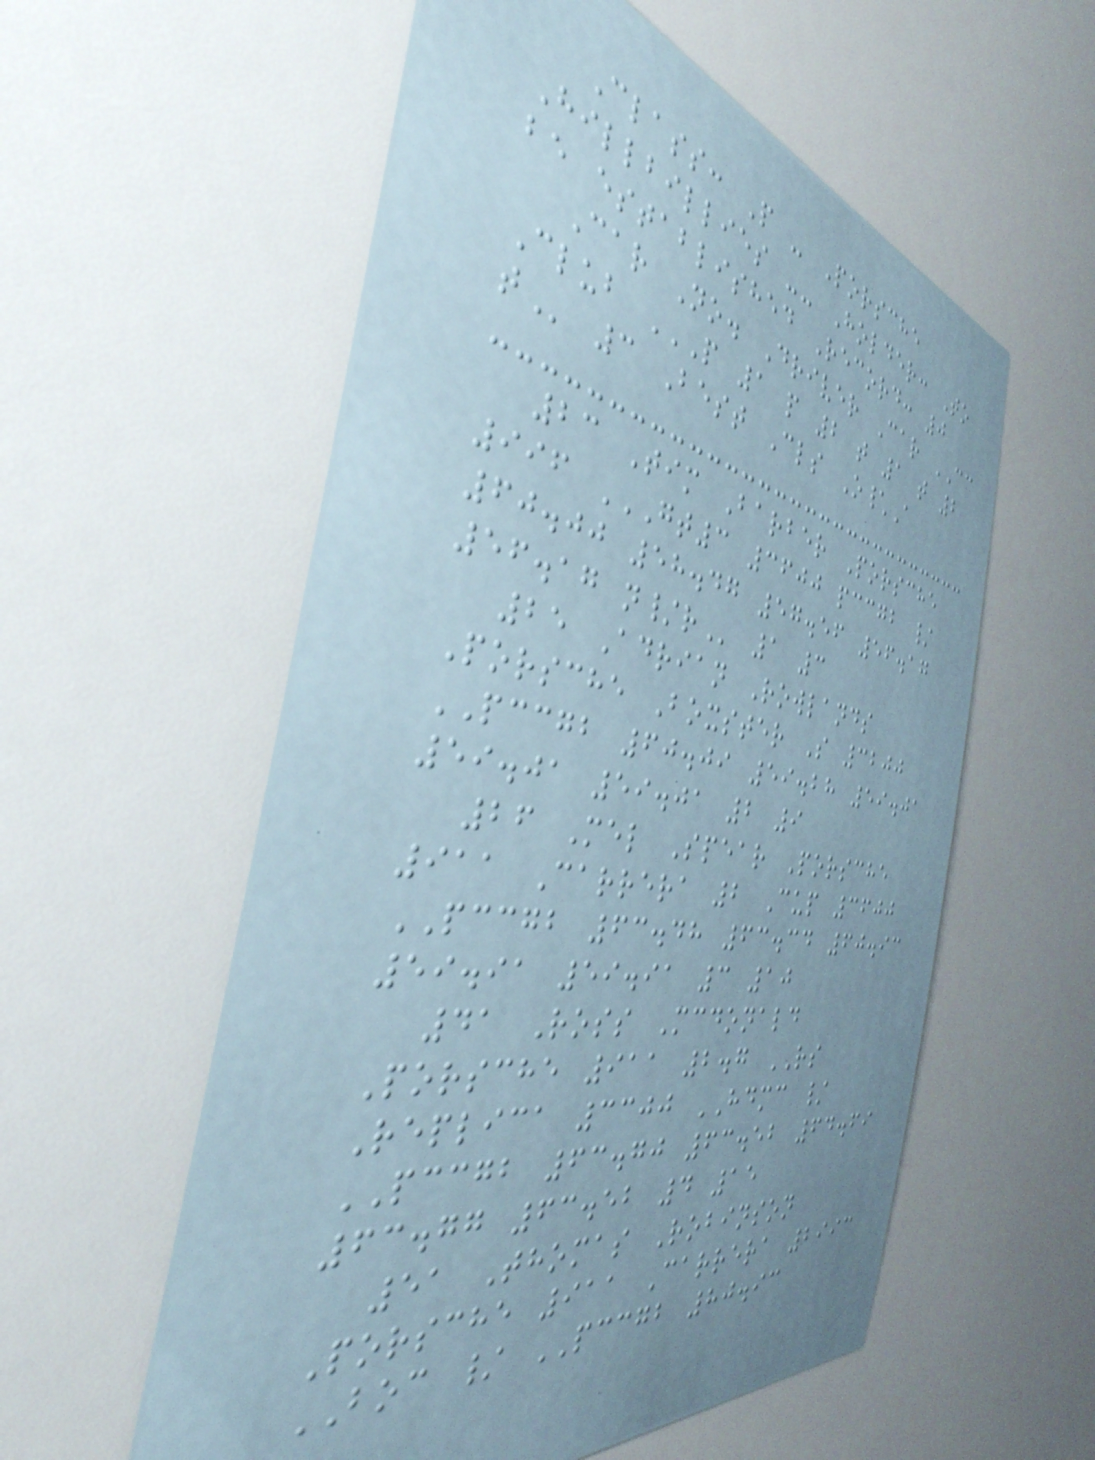Class: P - Porsche
Hillbillies -- Holder: To
be established Record: 0
Car No. Driver Car CC
Club P 1 P 2 T 1 T 2
T 3 Best Cls O\A
23 Tim Barber Porsche
996 GT3 3600 PCCGB /
60.00 58.47 57.56 56.17
56.17 N/R 1 3
25 Adrian Rowlands
Porsche Boxster S 3200
PCCGB 60.09 59.28 59.01
59.01 59.01 2 9
26 Mel Spear Porsche
911 Carrera 2 Cup 3600
PCCGB 63.48 63.34 60.93
59.91 59.91 3 10
41 Ross Mcdonald
Porsche 911 2.7 RS
Replica 3300 HDMC /
PCCGB 63.70 63.52 64.69
63.77 63.52 4 15
51 Thomas Robinson
Porsche 911 Carrera 2993
BOC / PCCGB 80.93
